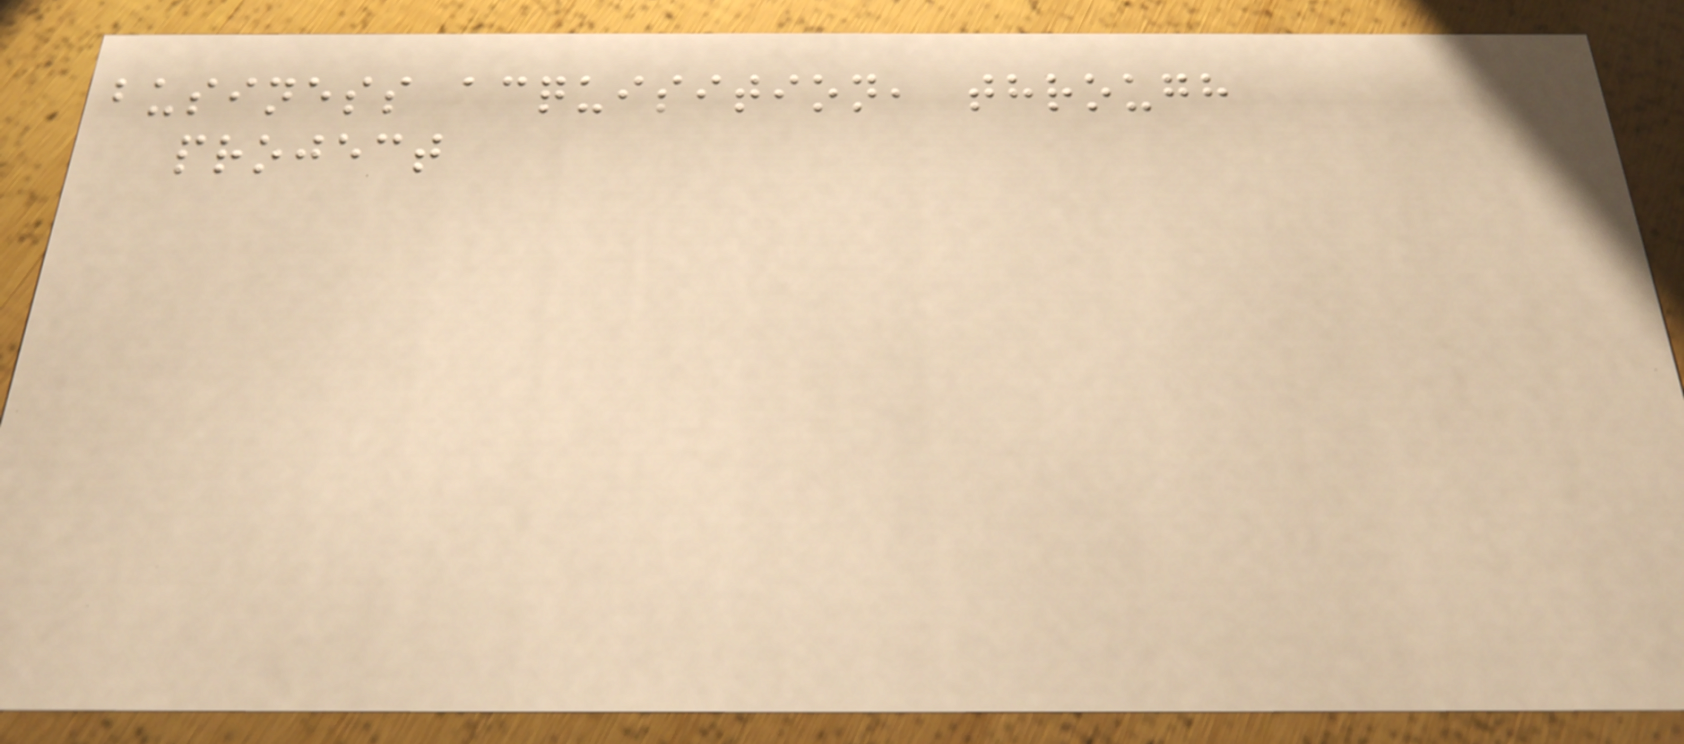business acquisition, through
project
